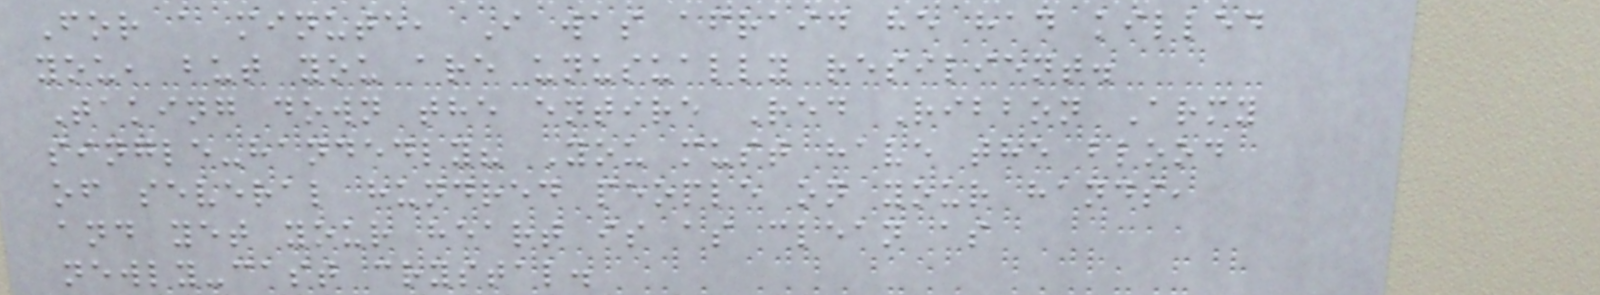For a minute, I was afraid he had killed
you, but you are unusually resilient.
Taking down the entire Red Ribbon Army
single-handedly? You must have the blood
of several hundred people on your hands,
and yet your heart is as clean as
newly-cast crystal.
